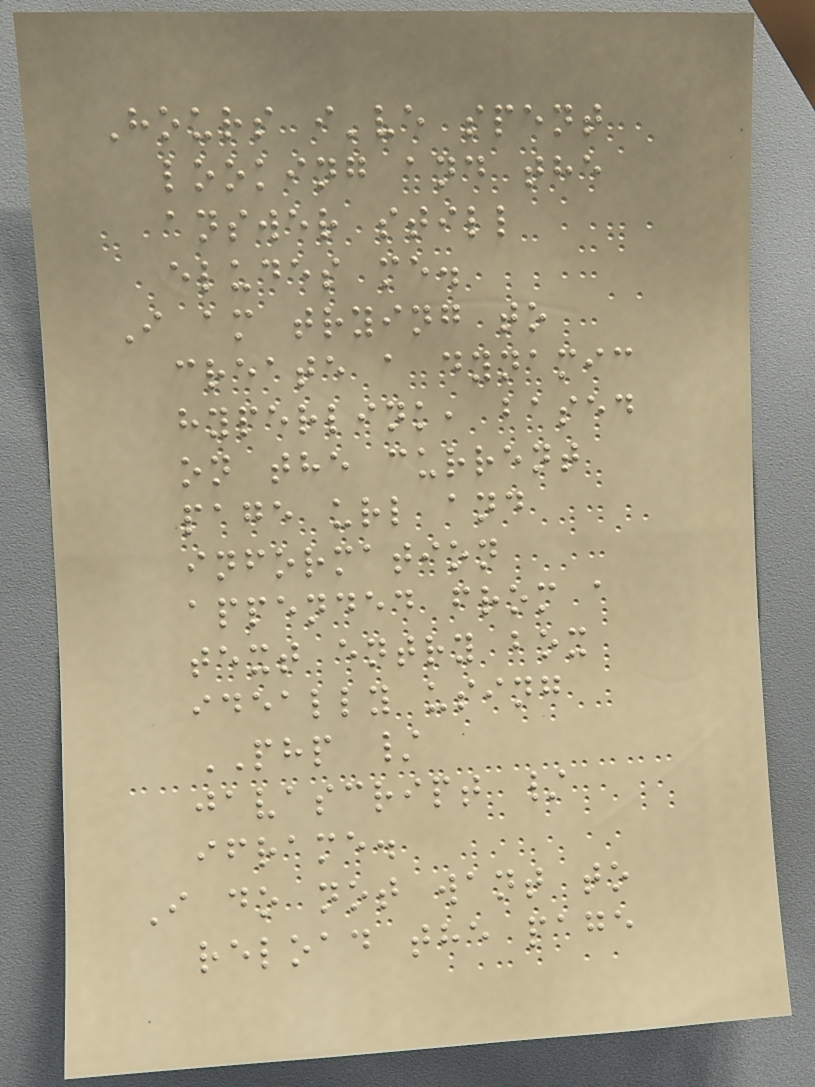Hours i've spent
looking and the
answer still
eludes me.
I am trying to
create a dynamic
hyperlink, based
on the current
page url and
information
appended from a
text entry box
ideally using
PHP /
javascript /
iframe.
I do not want to
reload the page
